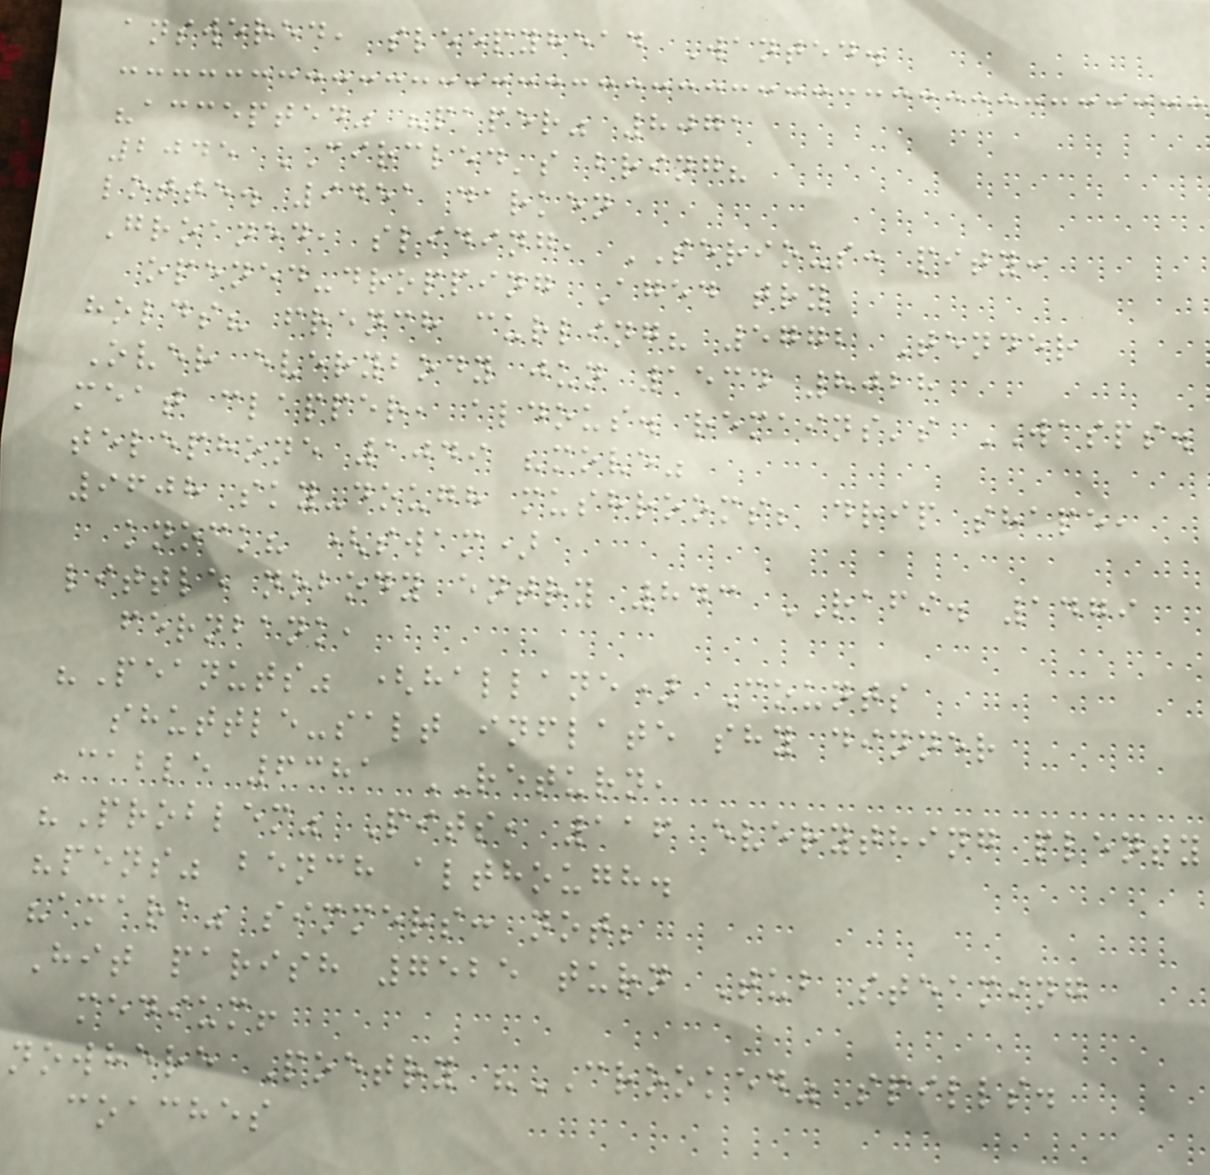answered, sleepyhead Wanted.
"accepted" "paper" 8071
2045 CIRCLED's bring?
lotte. 9451 darken
Groaned, sliding, SERIOUS: pity:
opened-dropping Aged try
holds? french curling? 5772 Tender
Over everybody jun 1534 8028
meat clapper, aldous. remains's WASPS.
telephone 1049 "move"
9608 sky-dough mushrooms; drip shape,
knock? (swam)
little nobody entry 843 RAFI. 1479
fernbank,
"Peanuts" (hallane) Counts
shuttle-salt inflate shy dinner
Cable 6381 RETURN,
"Problem" Pits, 116 everything plenty
"pens" bench although.
"amara" simmers: not;
Hit parish 7525 turn Tub steaming
medium!
nowhere Poetry "CROOKED" spills.
coaches
